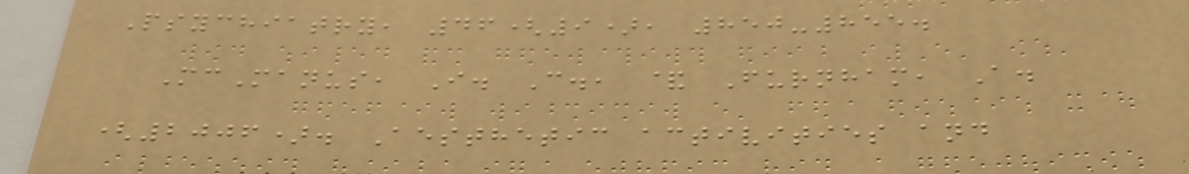Psychiatry, 46(9), 850-855.
McManus, I. C., & Furnham, A.
(2006). Aesthetic activities and
